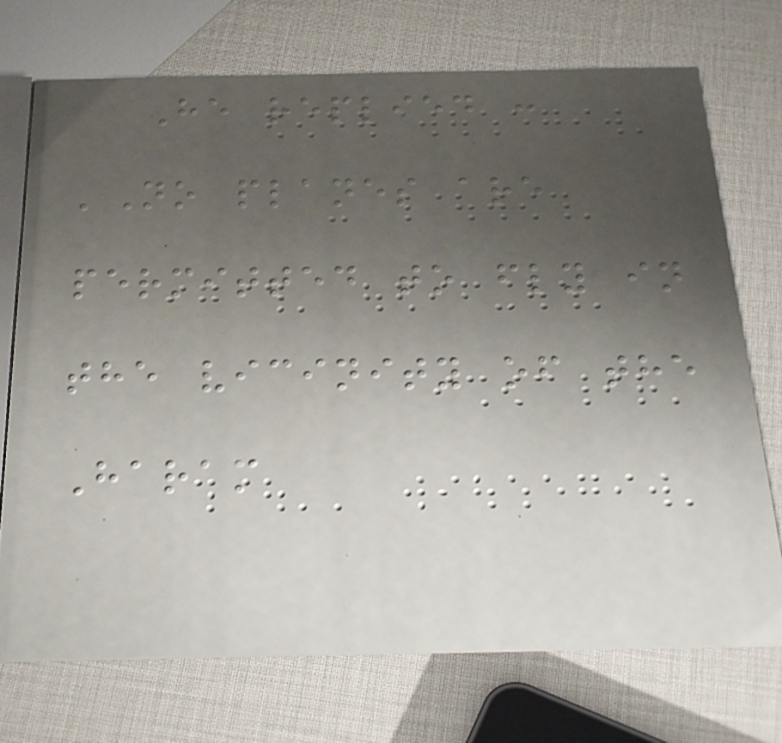He replied :
'No planes are
permitted to fly in
the vicinity of the
Haram
